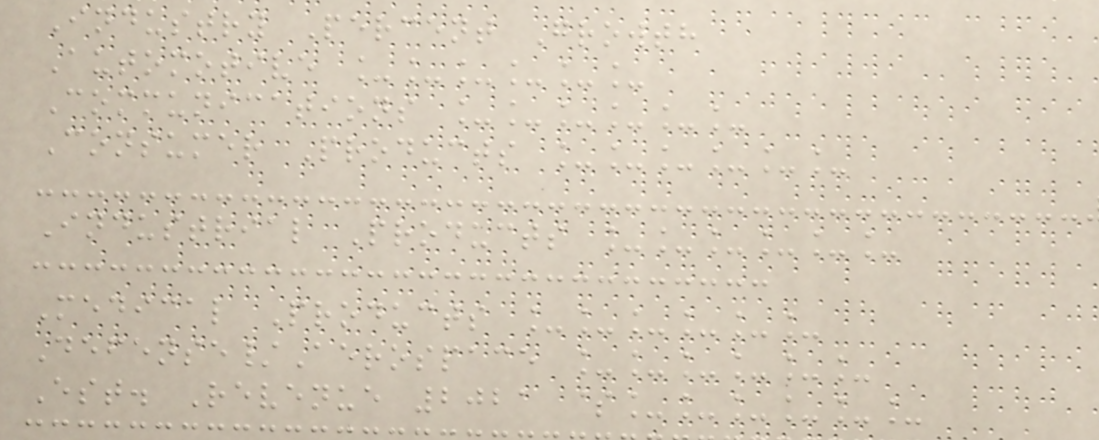Industry Percent Growth
Automotive ______
Communications ______
Consumer Products ______
Industrial Products ______
Medical Products ______
Defense/Aerospace ______
Est. Revenue 2021 $______
